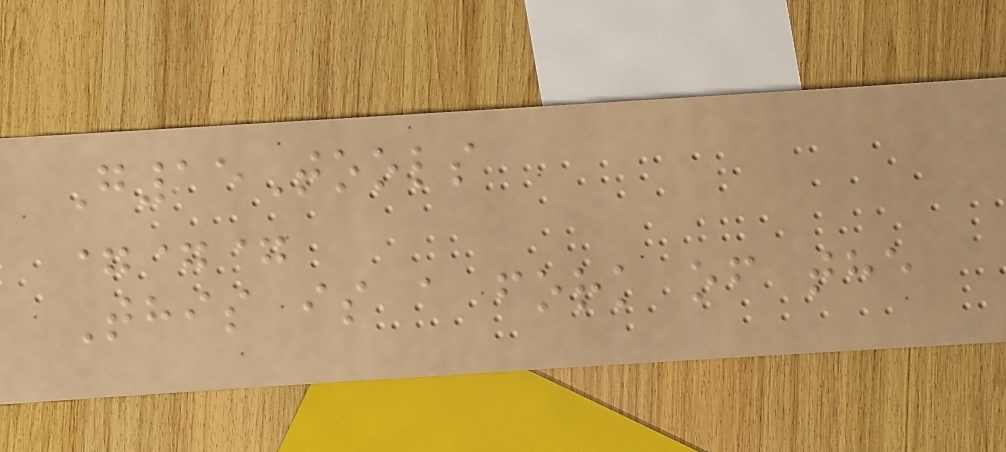G15Tools
===
This is a fork of the
